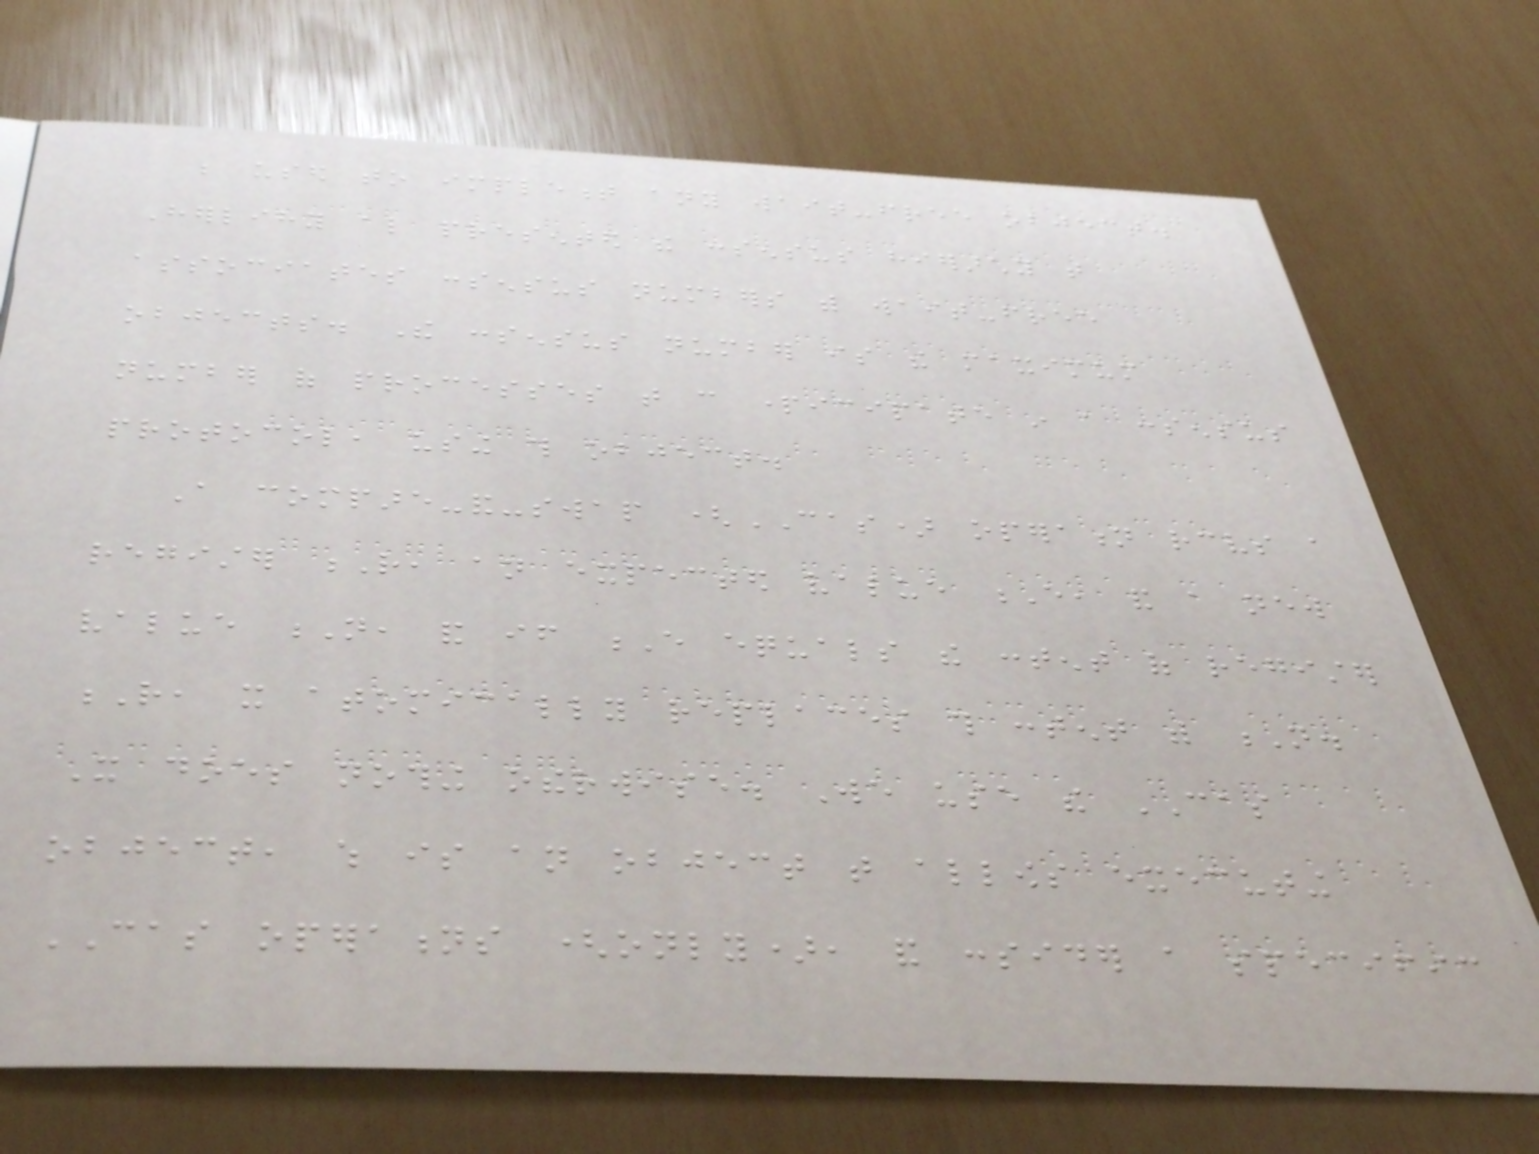be used to implement any wait-free object.
Herlihy also presented the consensus hierarchy that
associates consensus numbers with wait-free
objects. The consensus number is the maximum
number of processes that can participate in a consensus
protocol, using this object.
A compare-and-swap (CAS) operation receives a
register R, an expected value E, and a new
value N, and if E equals the content of register
R, it atomically replaces this content with N.
It does nothing otherwise. We use the CAS
object, which is an object that allows executing
CAS operations (only), and consider a specific
